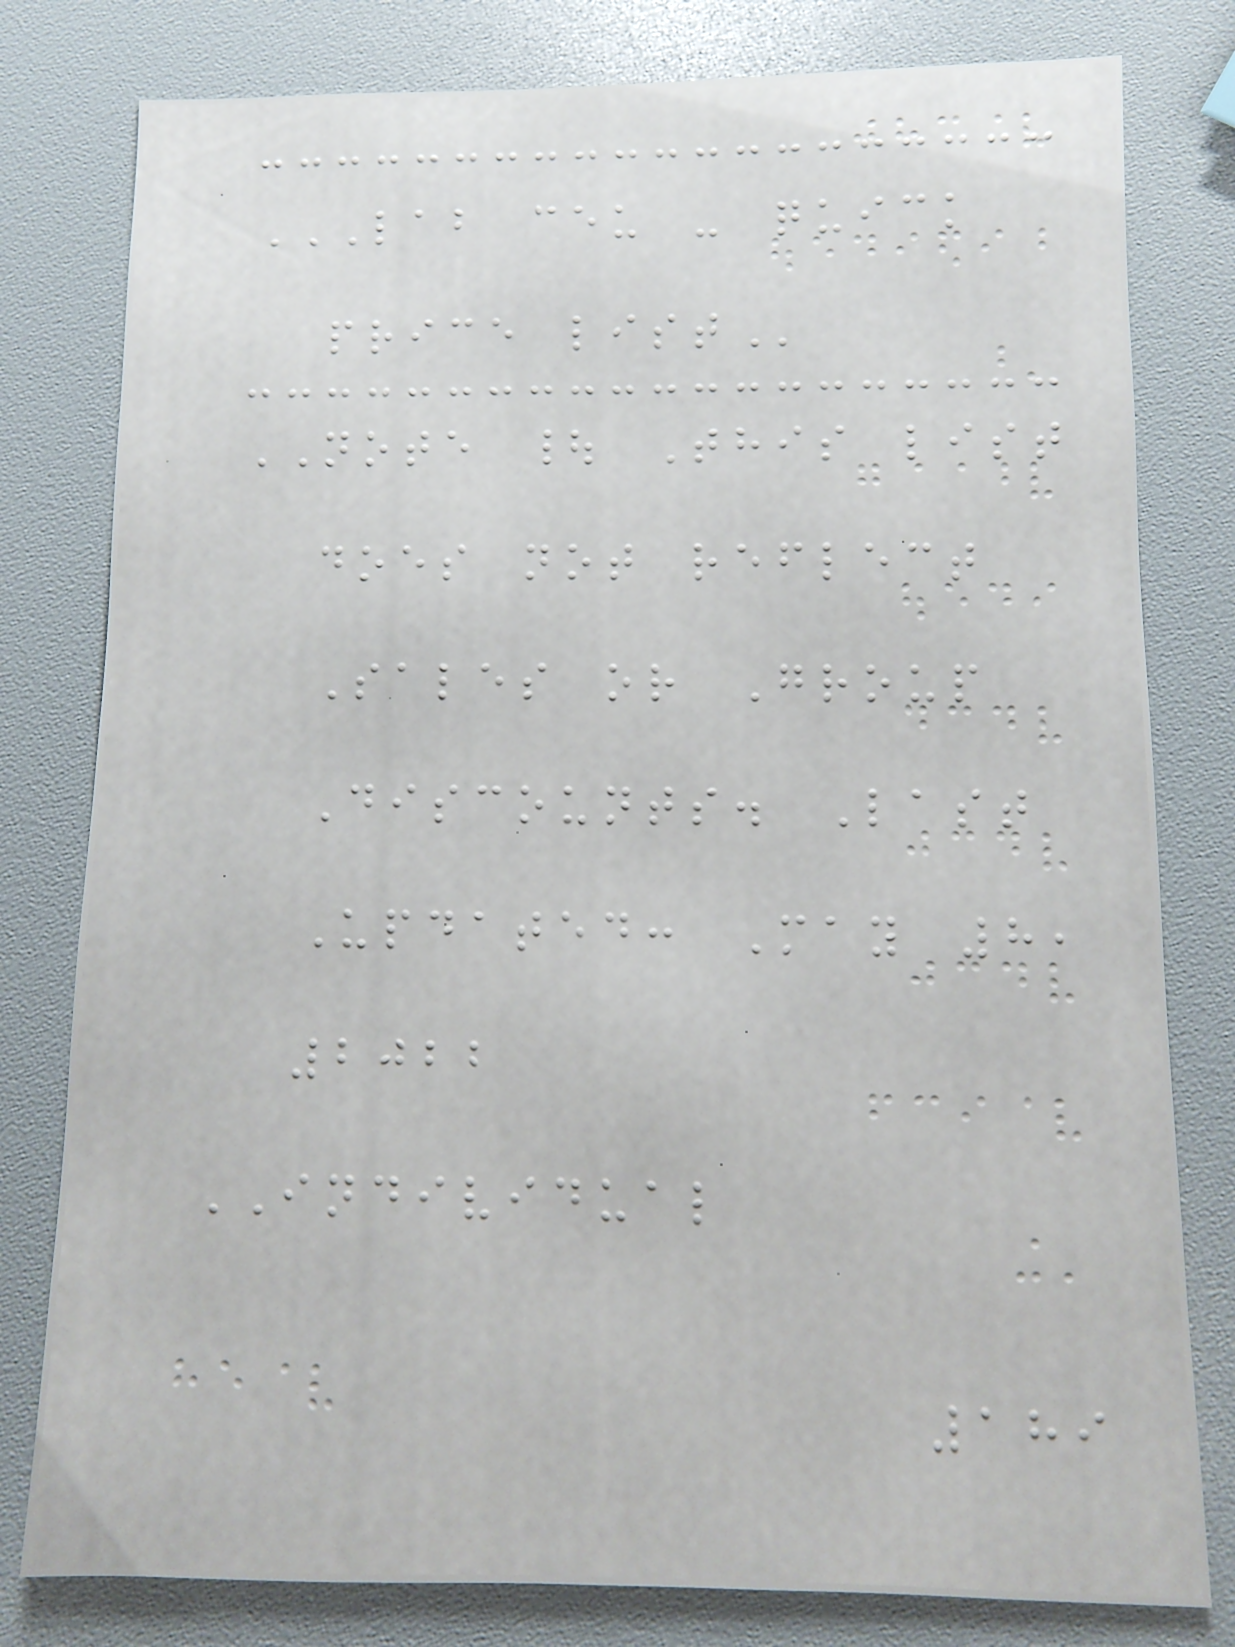LAB CEU - QUICK
PRICE LIST
NOTE | This list
does not reflect
Sales or Group
Discounts. Last
Updated: May 8,
2022
INDIVIDUAL
189
